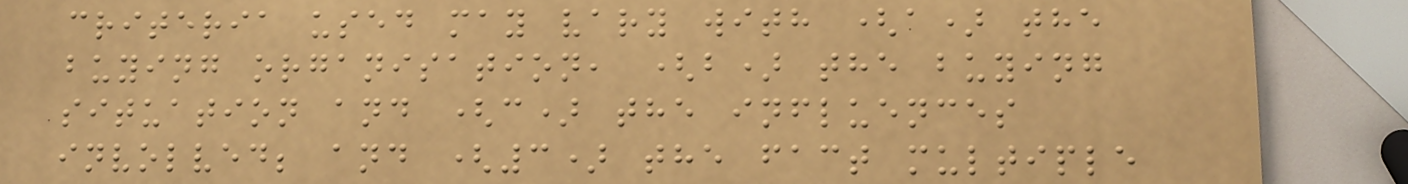criteria used may vary with (a) the
buying organisation, (b) the buying
situation and (c) the influences
involved; and (3) the fact multiple
